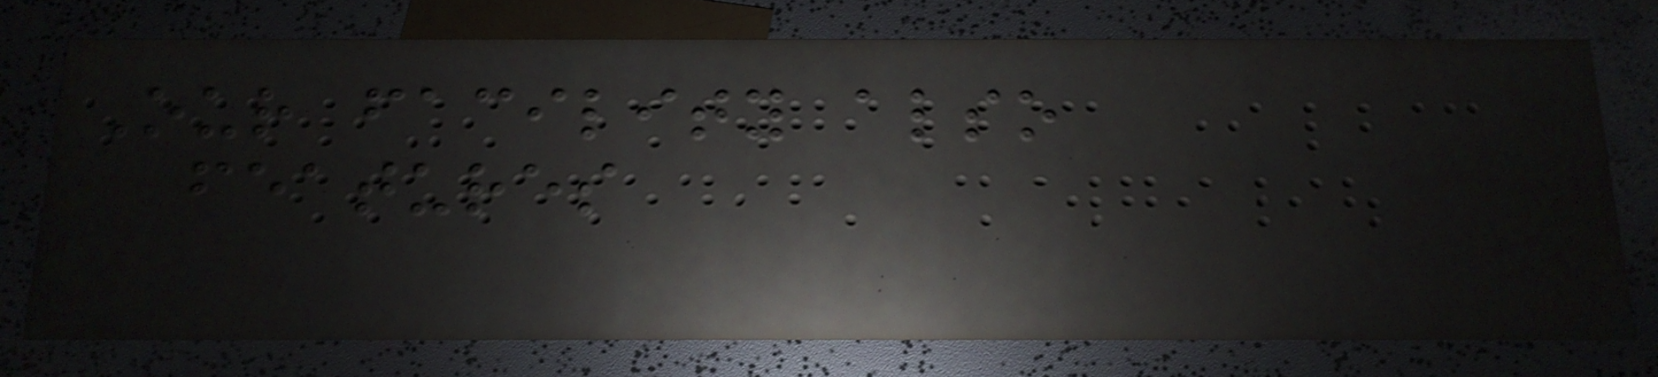Our facility also
features
